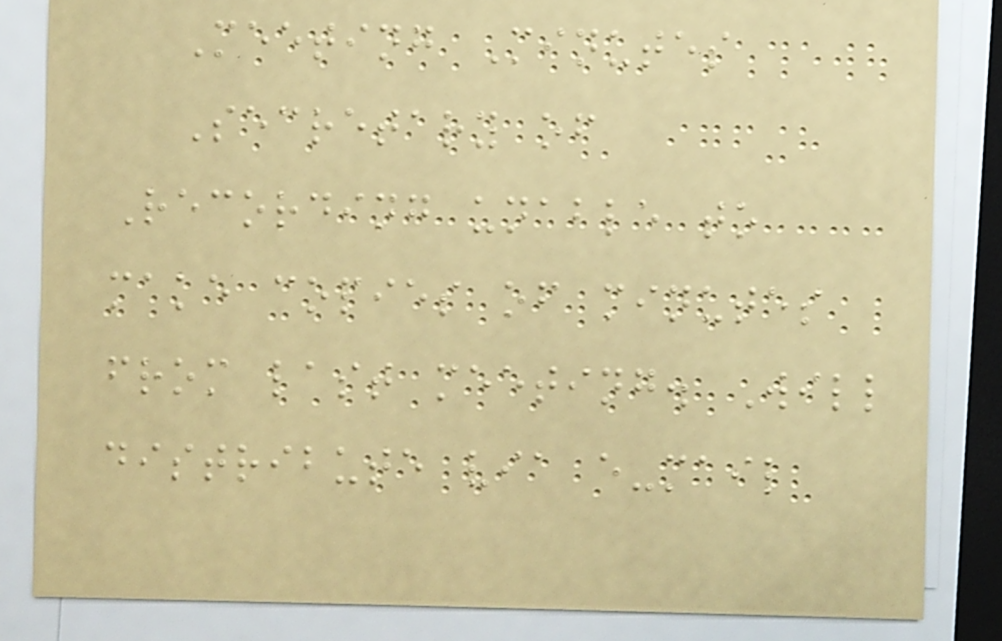Meeting Minutes
Secretary of
Recording unable to
make copies of minutes
from last meeting. Will
distribute via e-mail
